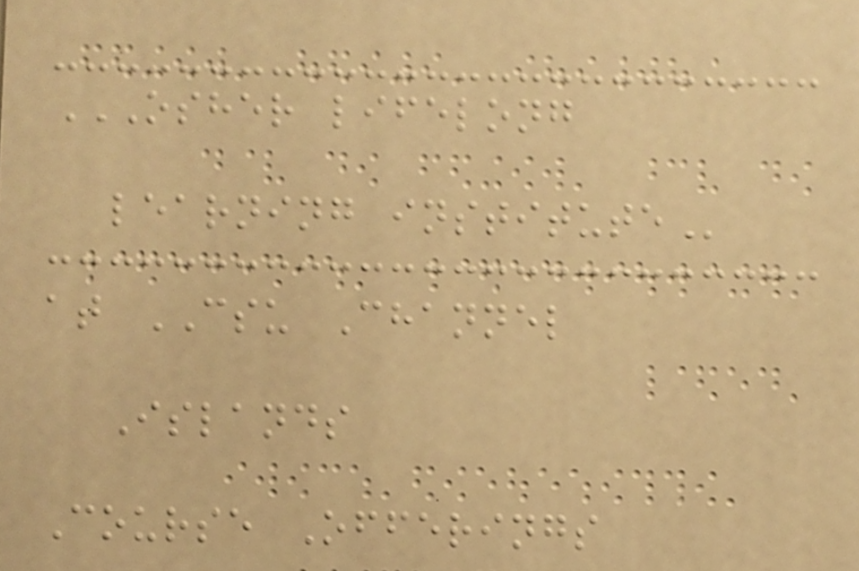OSHER LIFELONG
LEARNING INSTITUTE
at CSU Channel
Islands
Course Offerings
